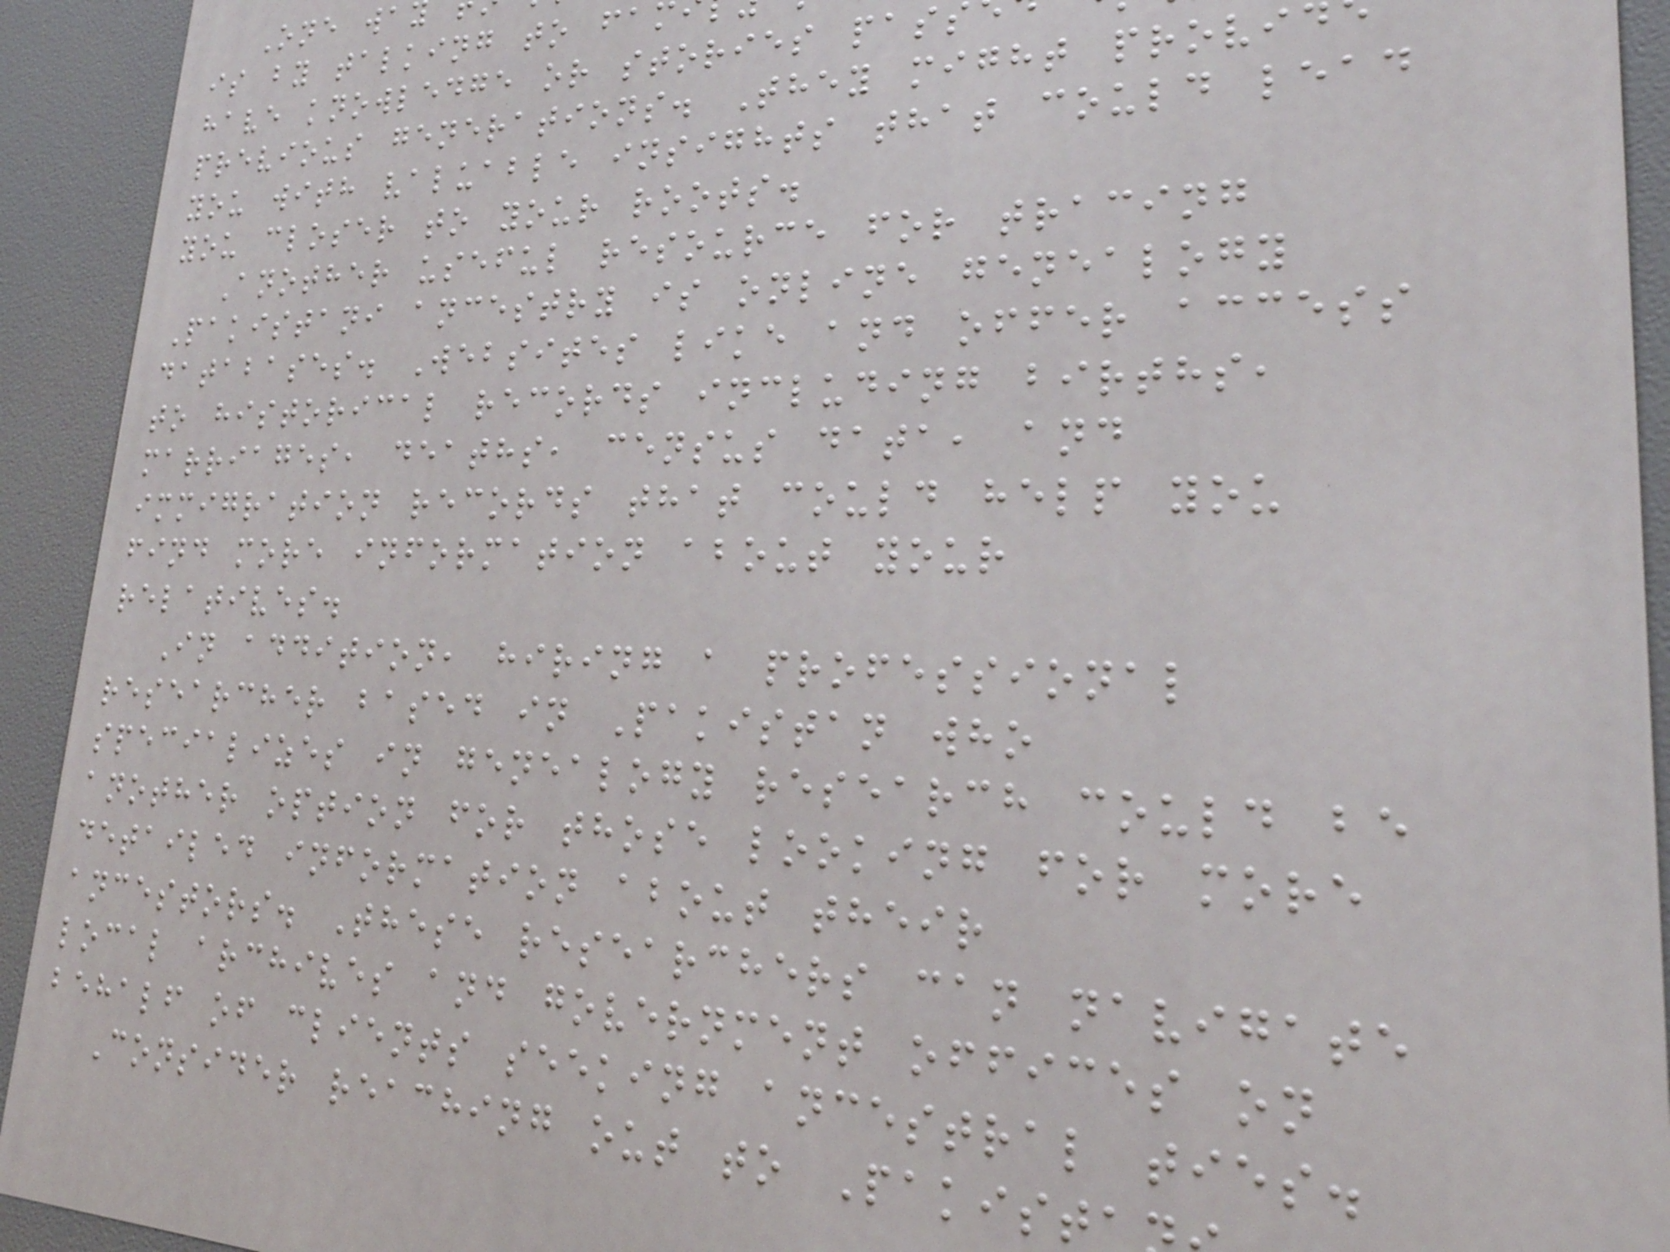is by talking to fa
have knowledge or stories pass
previous generations. They might provi
you with valuable insights that could lead
you closer to your roots.
Another useful resource for tracing
Pakistani ancestry is online genealogy
databases. Websites like and offer access
to historical records including births,
marriages, deaths, census data, and
immigration records that could help you
find more information about your
relatives.
In addition, hiring a professional
researcher based in Pakistan who
specializes in genealogy research could be
another option for those looking for more
detailed information about their
ancestors. These researchers can navigate
local archives and government offices on
behalf of clients seeking ancestral ties.
Consider reaching out to Pakist
